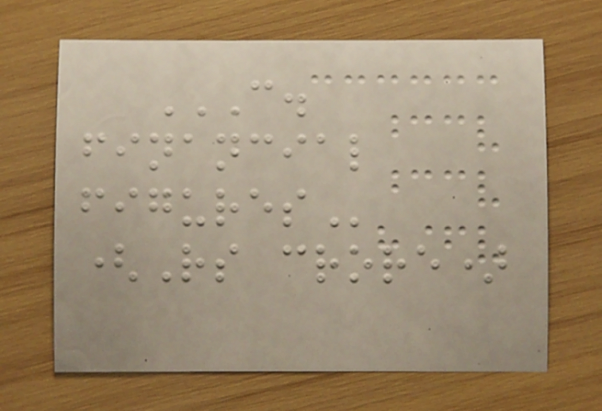C.
FINANCIAL
FIGURES
(Rs crore)
